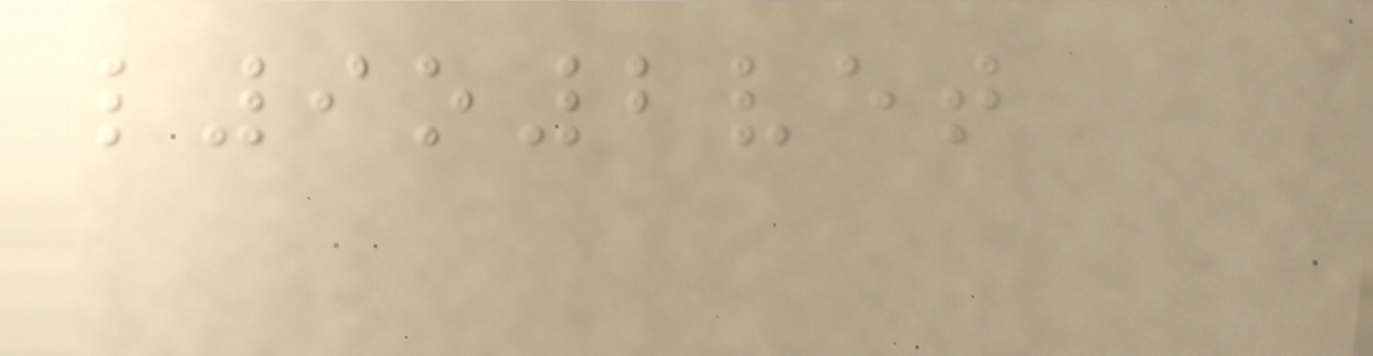l9o2vet
